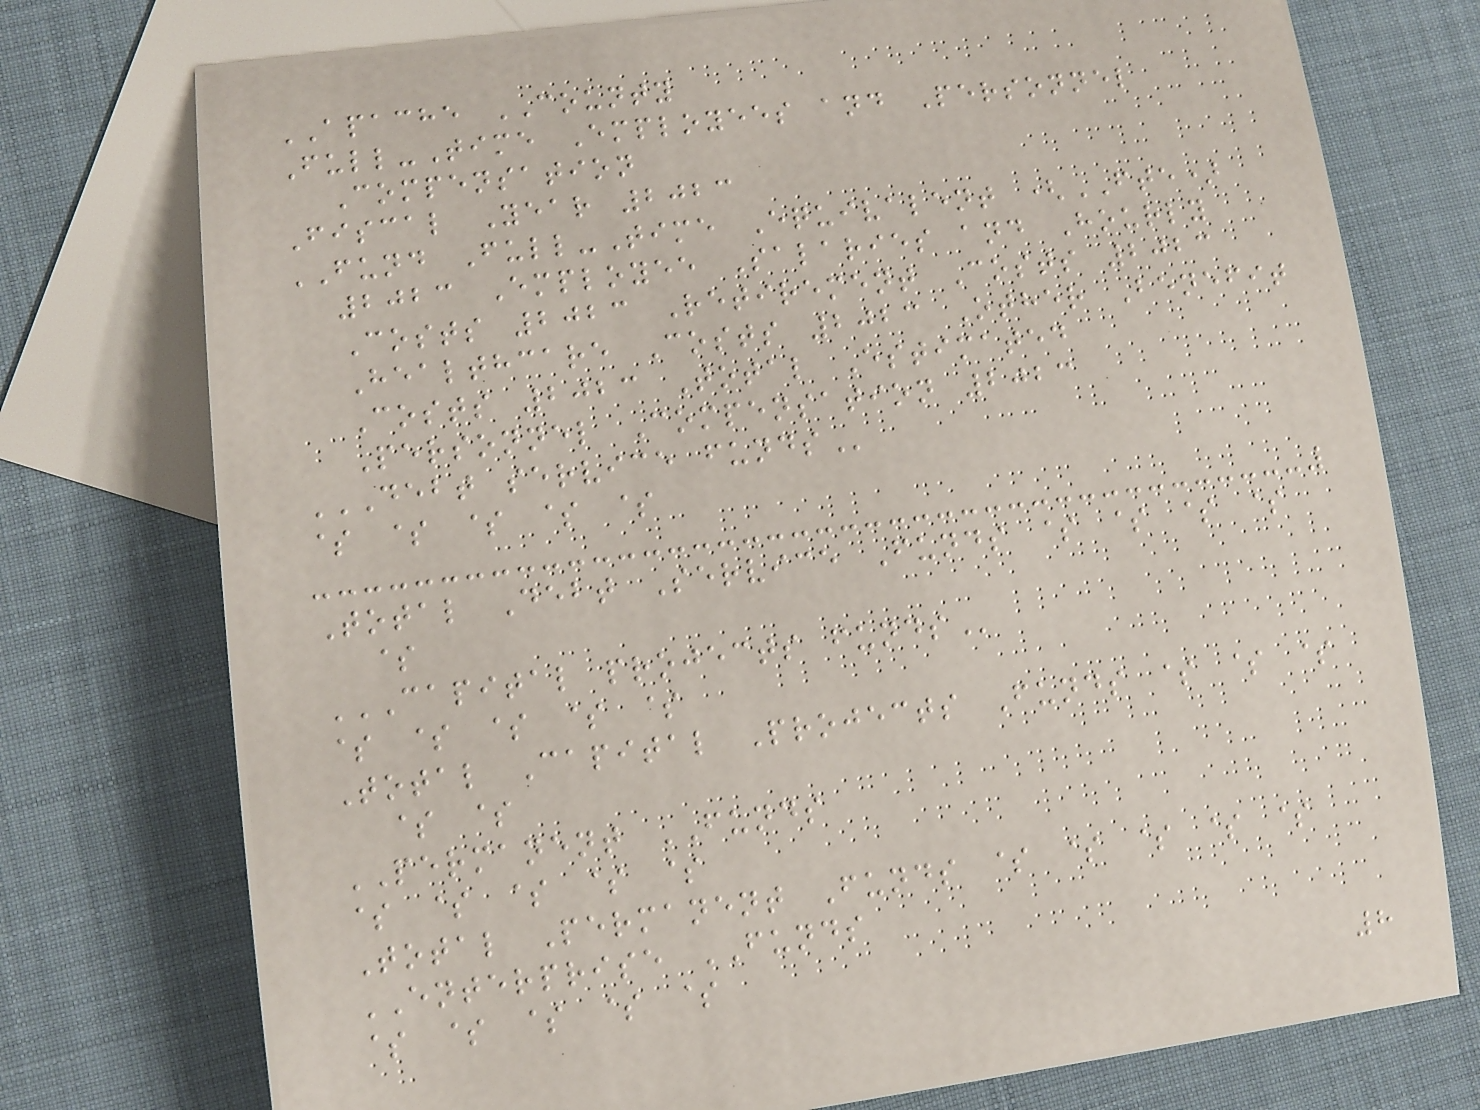APACHE COUNTY
Full-Time Employees and Personnel
Compensation
Fiscal Year 2023
FUND Full-Time Equivalent (FTE)
2023 Employee Salaries and Hourly
Costs 2023 Retirement Costs 2023
Healthcare Costs 2023 Other Benefit
Costs 2023 Total Estimated
Personnel Compensation 2023
DEBT SERVICE FUNDS
$ $ $ $ $
Total Debt Service Funds $ $ $ $
$
CAPITAL PROJECTS FUNDS
$ $ $ $ $
Total Capital Projects Funds $ $ $
$ $
PERMANENT FUNDS
$ $ $ $ $
Total Permanent Funds $ $ $ $ $
ENTERPRISE FUNDS
$ $ $ $ $
8
